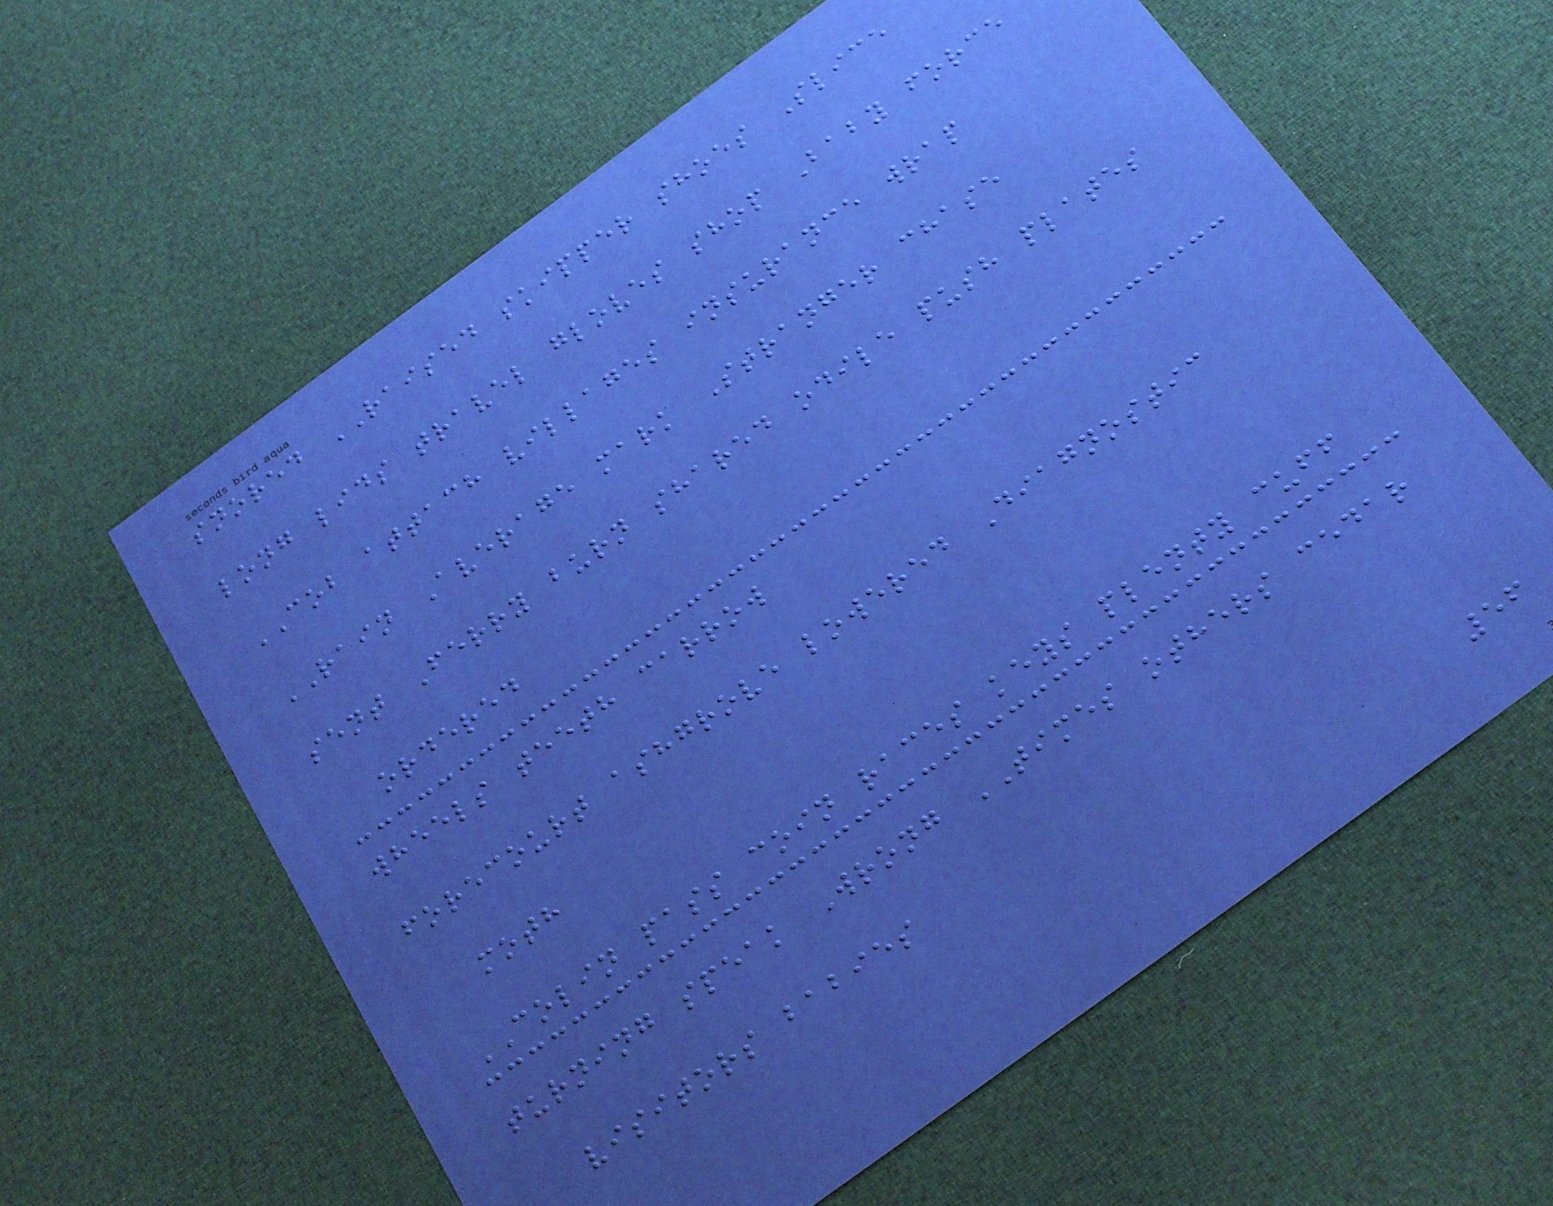snored RAISED skipper shoes Slice
long lids travel gloves shop Baby force
COB attach villages insurance wrap
RAIN Average mark Stranger chase
sent Ferry burn shared odile push plates
ordered
wheels teeth carrow
forecourt ashgrove lowered Diagnostic
moth
COLIN pass coin races keys plenty cuff
turning speak Wrong TIMES others cedar
visitors babies
56
